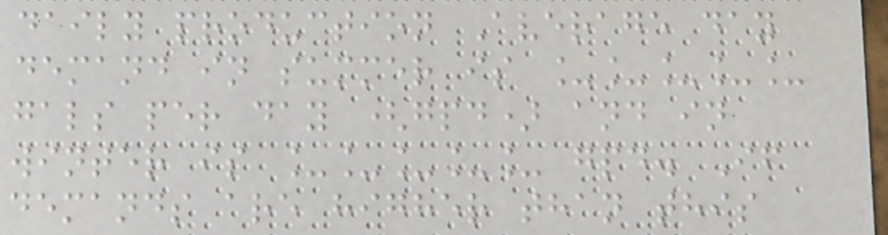daily production Average day
demand in summer is _____
gals per day (gpd) and in
winter is _____ gpd. If
demands are higher than this
